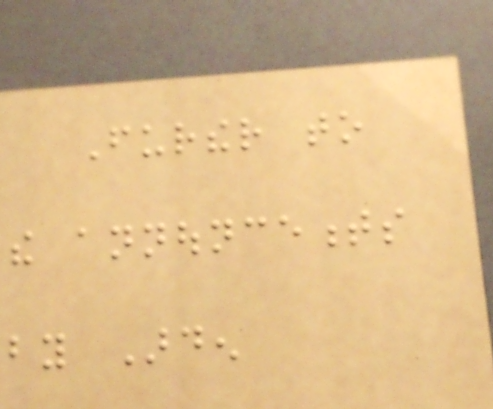Further to
the announcements
by Arden
